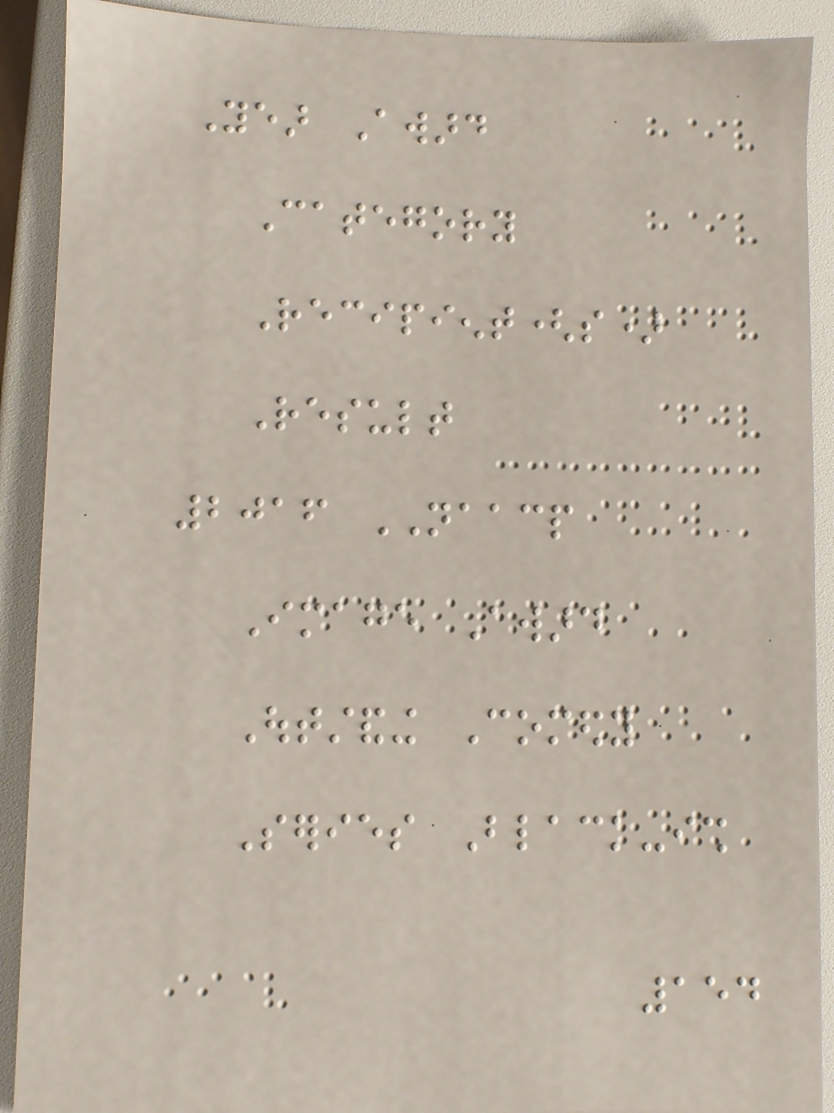Year Award
Category
Recipient(s)
Result
2016 NAACP
Image Award
Outstanding Comedy
Series Black-ish
154
